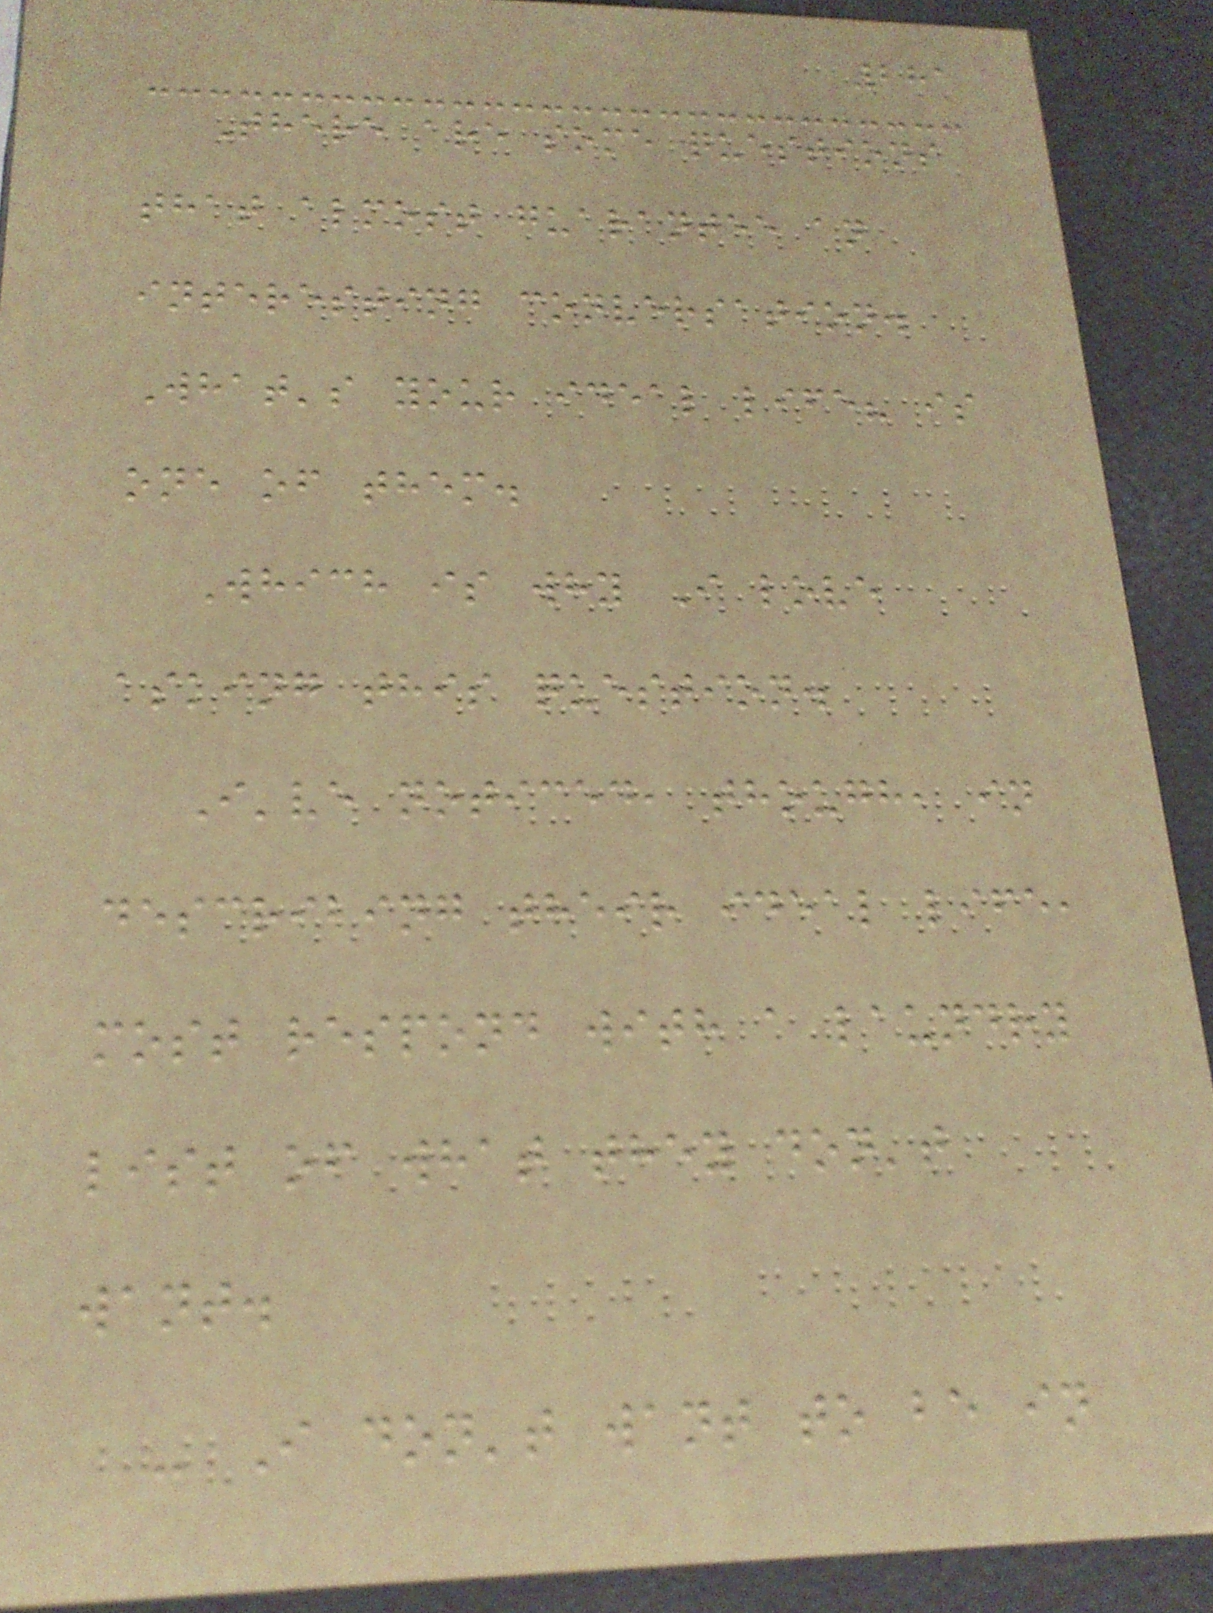281
There are some questions
that almost guarantee an
interesting conversation.
What's your ideal life? is
one of them.
Which is why I love
asking this question.
I've noticed, though, in
describing their ideal life,
most respond with a laundry
list of what they don't
want.
- I don't want to be in
